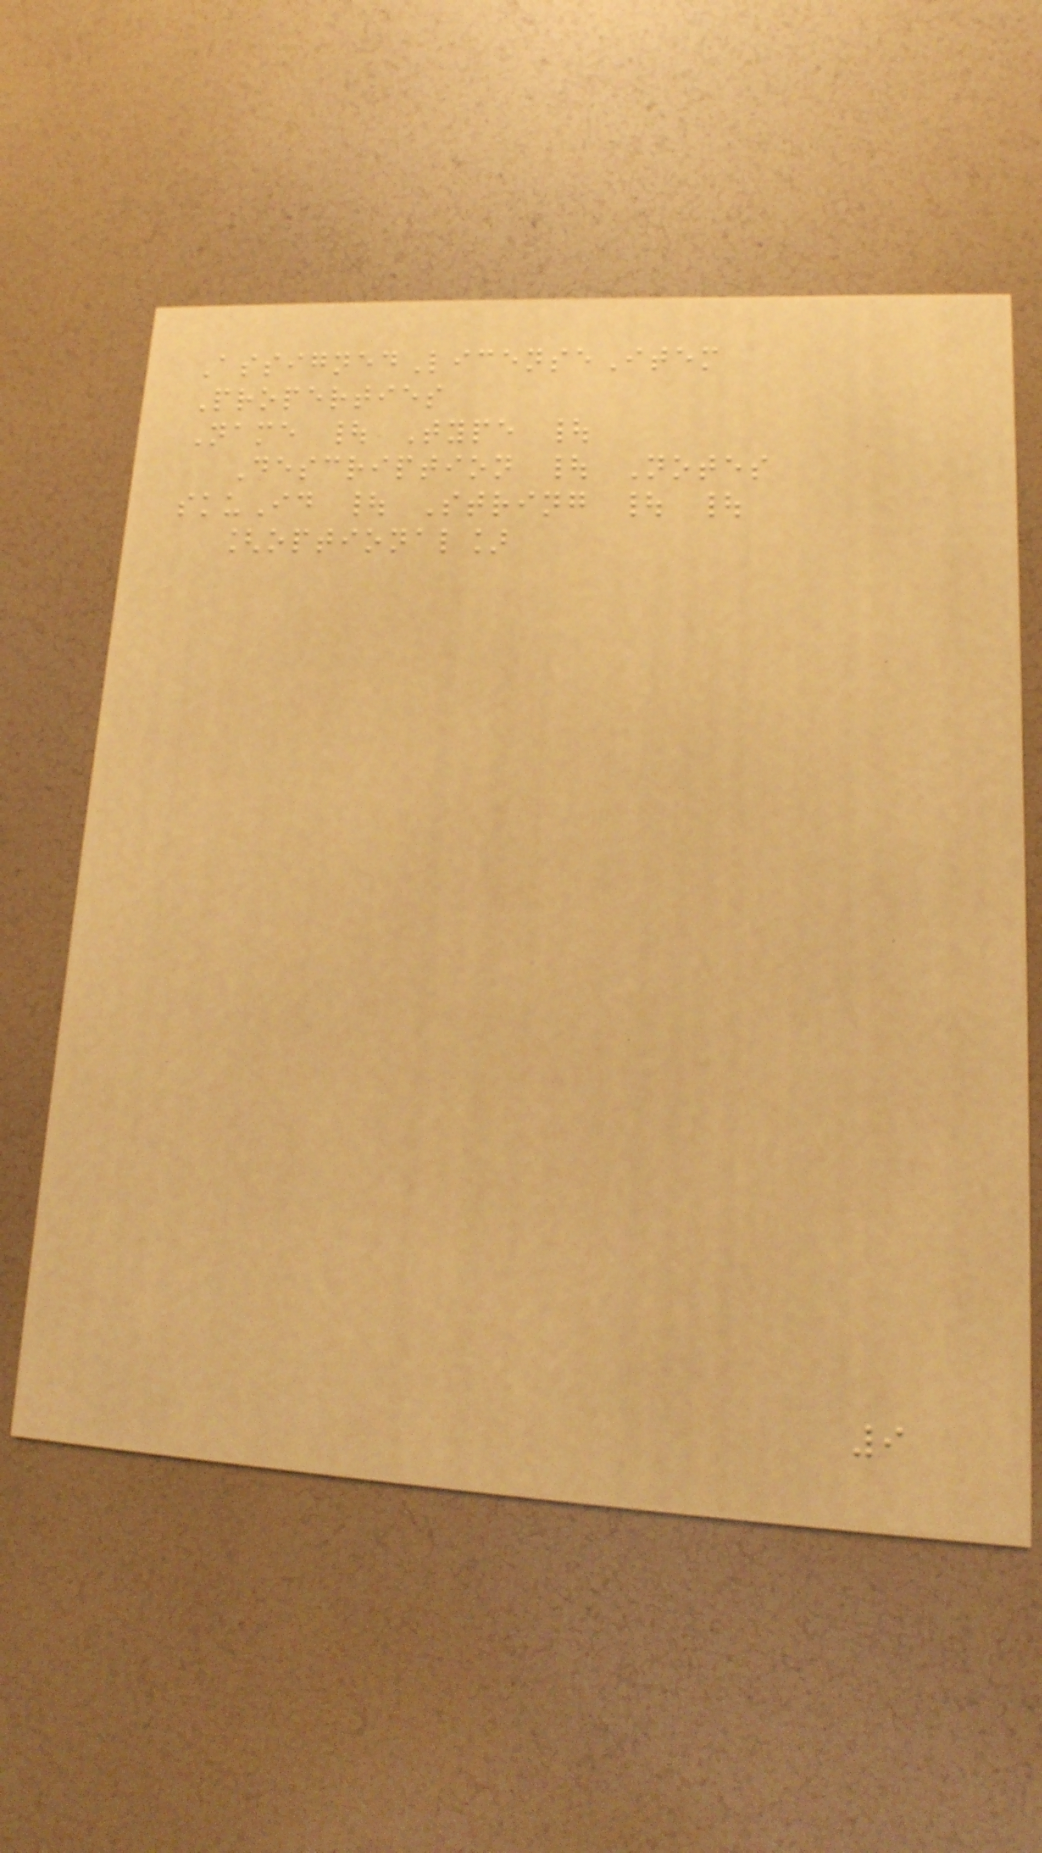AssignedLicenseItem
Properties
Name | Type |
Description | Notes
skuId | String | |
[optional]
9
